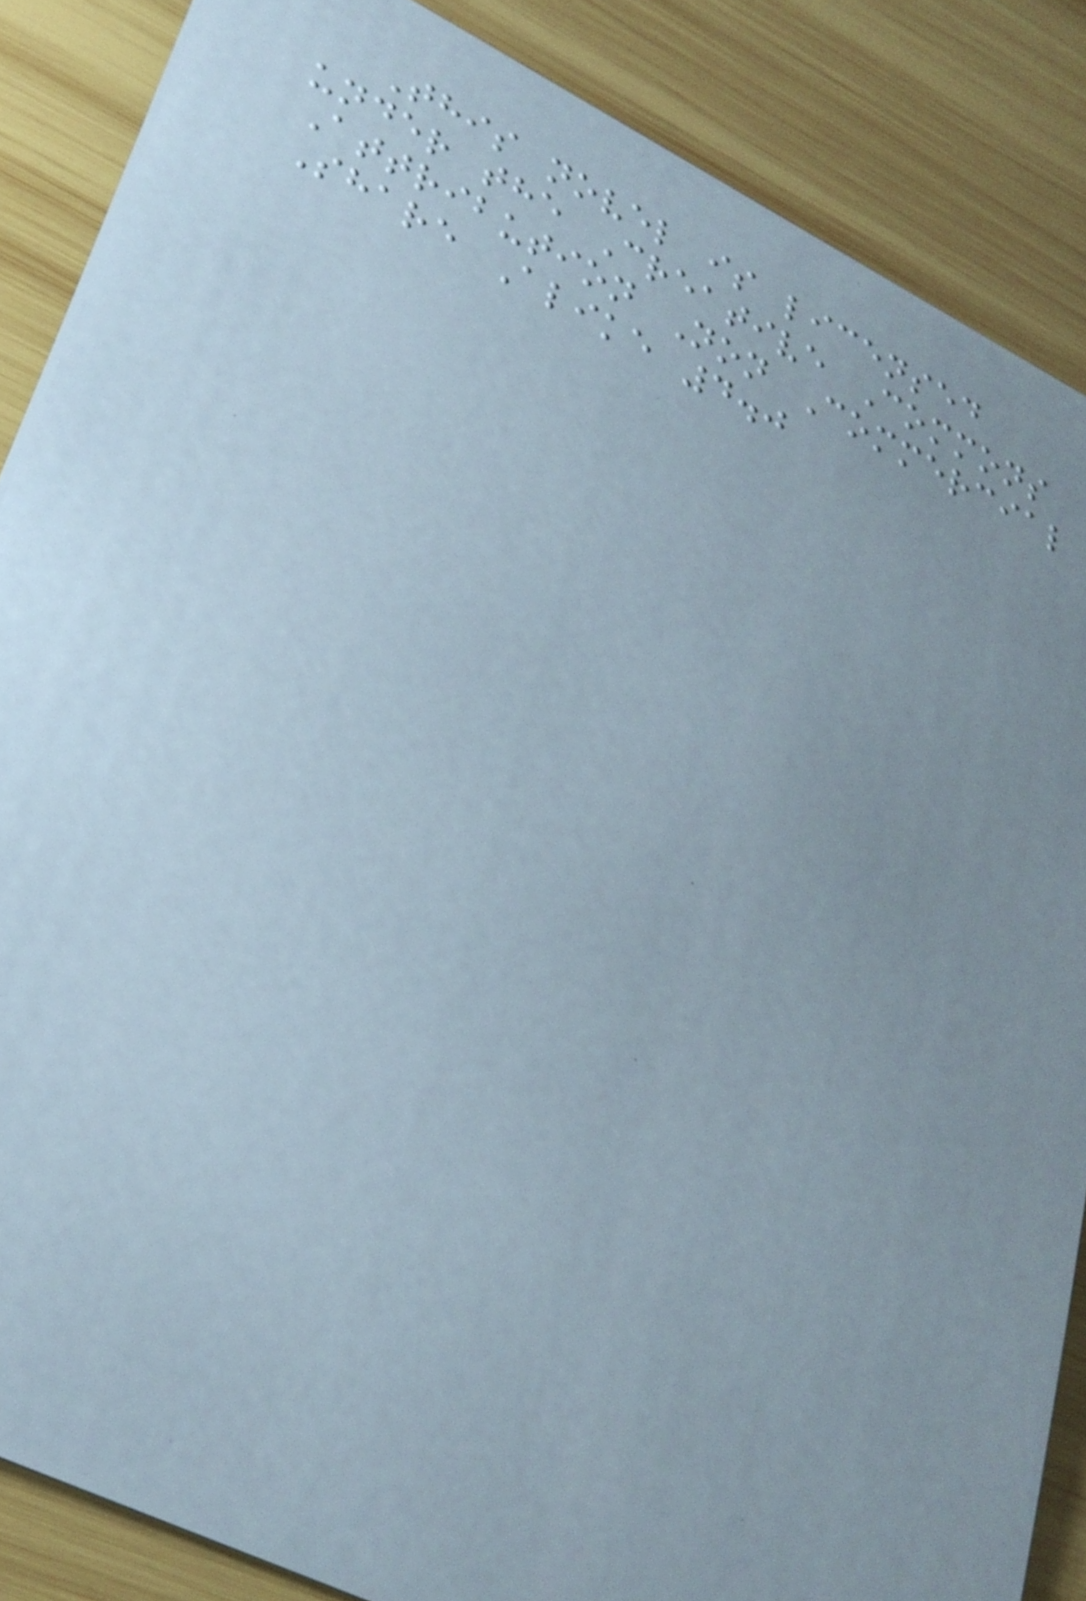This novel is licensed
under the Creative Commons
Attribution Non Commercial
Share Alike 4.0
